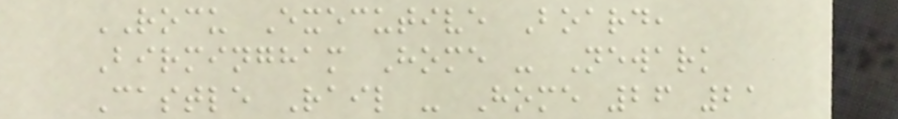ROCU Executive Board,
Birmingham Home - Newark
Castle Rail - Home 26 21
